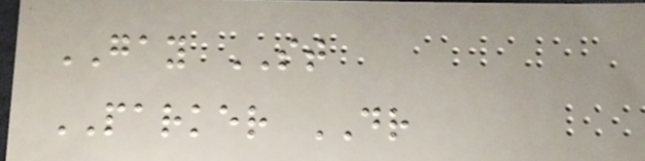GAY ST
PARKER DR
